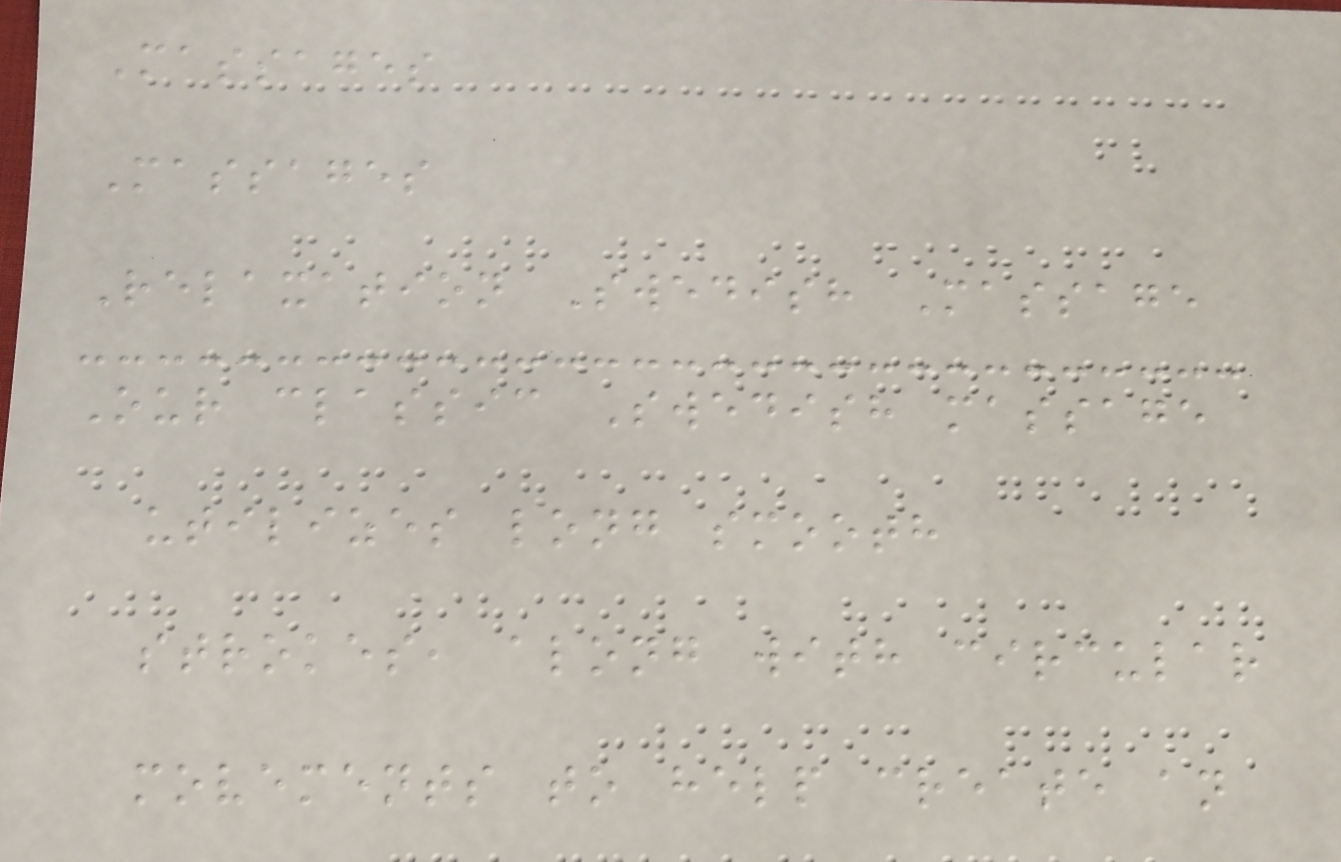Massages
Massages
Relaxation Swedish Massage
Our classic Swedish massage
utilizes long smooth
strokes, along with circular
movements to help create an
